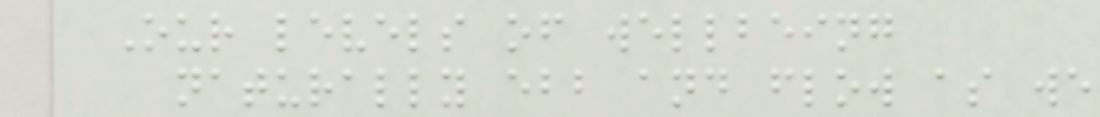Our levels of wellbeing
naturally ebb and flow as we
